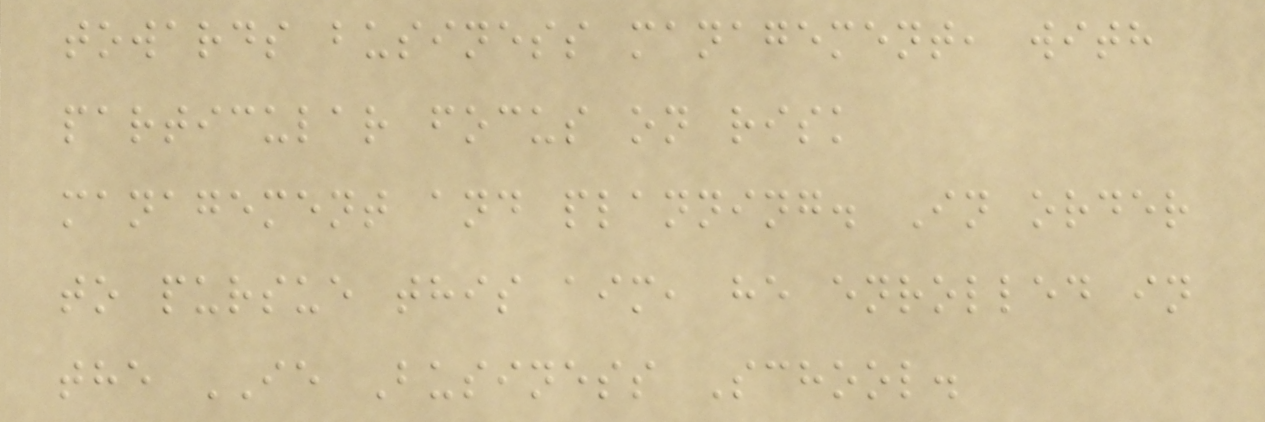towards business management, with
particular focus on risk
management and planning. In order
to pursue this aim, he enrolled in
the IE Business School.
